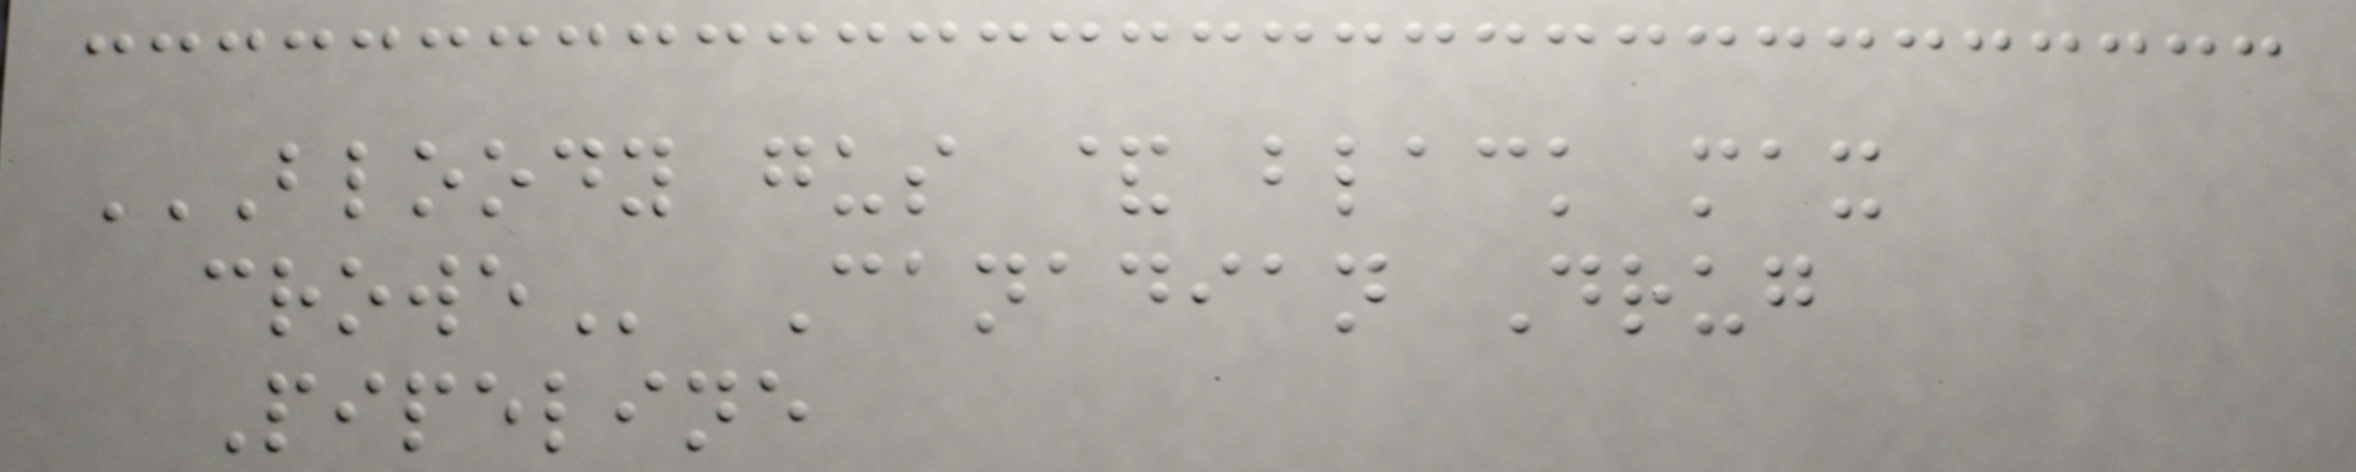BLOODY GUS & BLACK MAX
CROWE Canadian Drug
Pipeline
